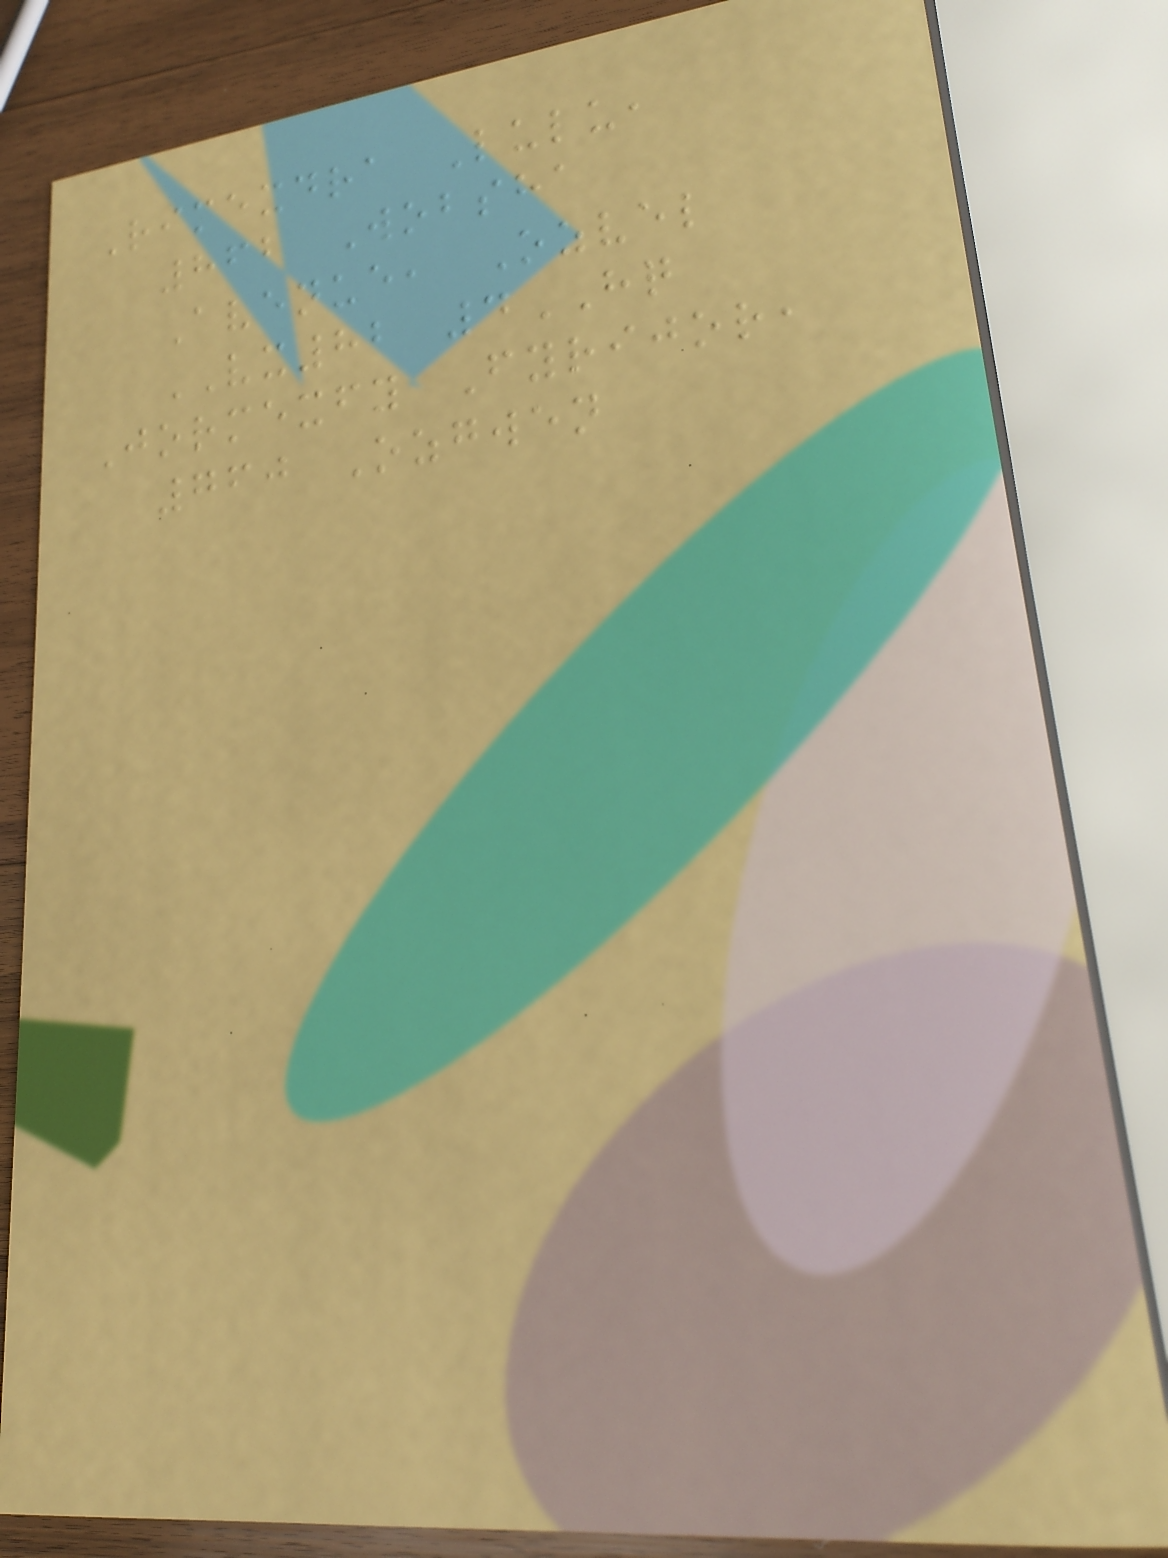Rimexdra Lulu,
862 Wobsha
Avenue, Ozvel
VX82 4HQ
Jormexfy Fyrijor,
760 Ozgwen
